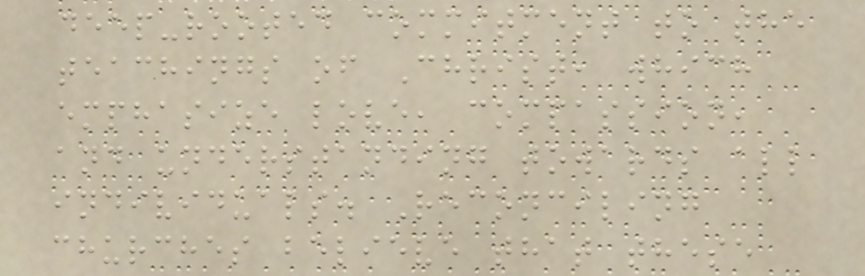deep-rooted commitment to the
teachings of Christ, which
emphasize love, compassion,
and understanding towards all
individuals. Reconciling
churches believe that these
